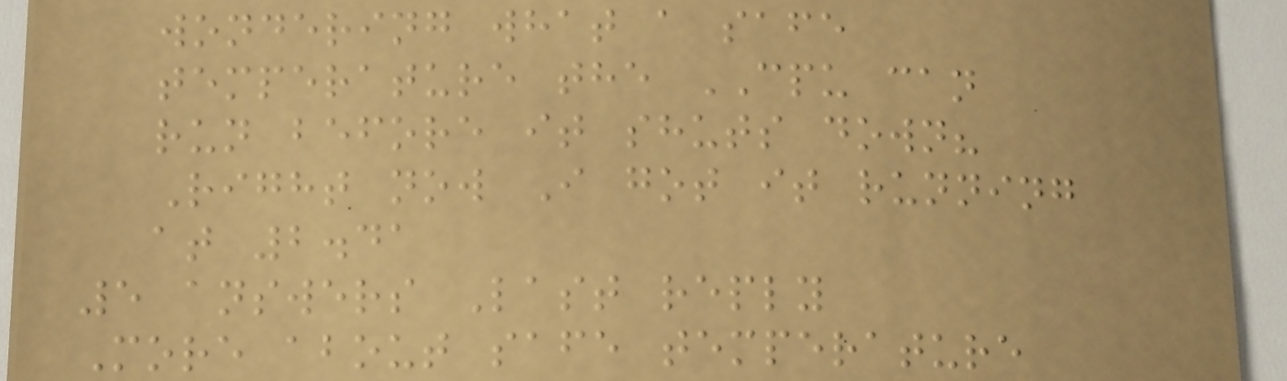wondering what a safe
temperature the CPU can
run before it shuts down?
Right now I got it running
at 2.41
5 answers Last reply
More about safe temperature
